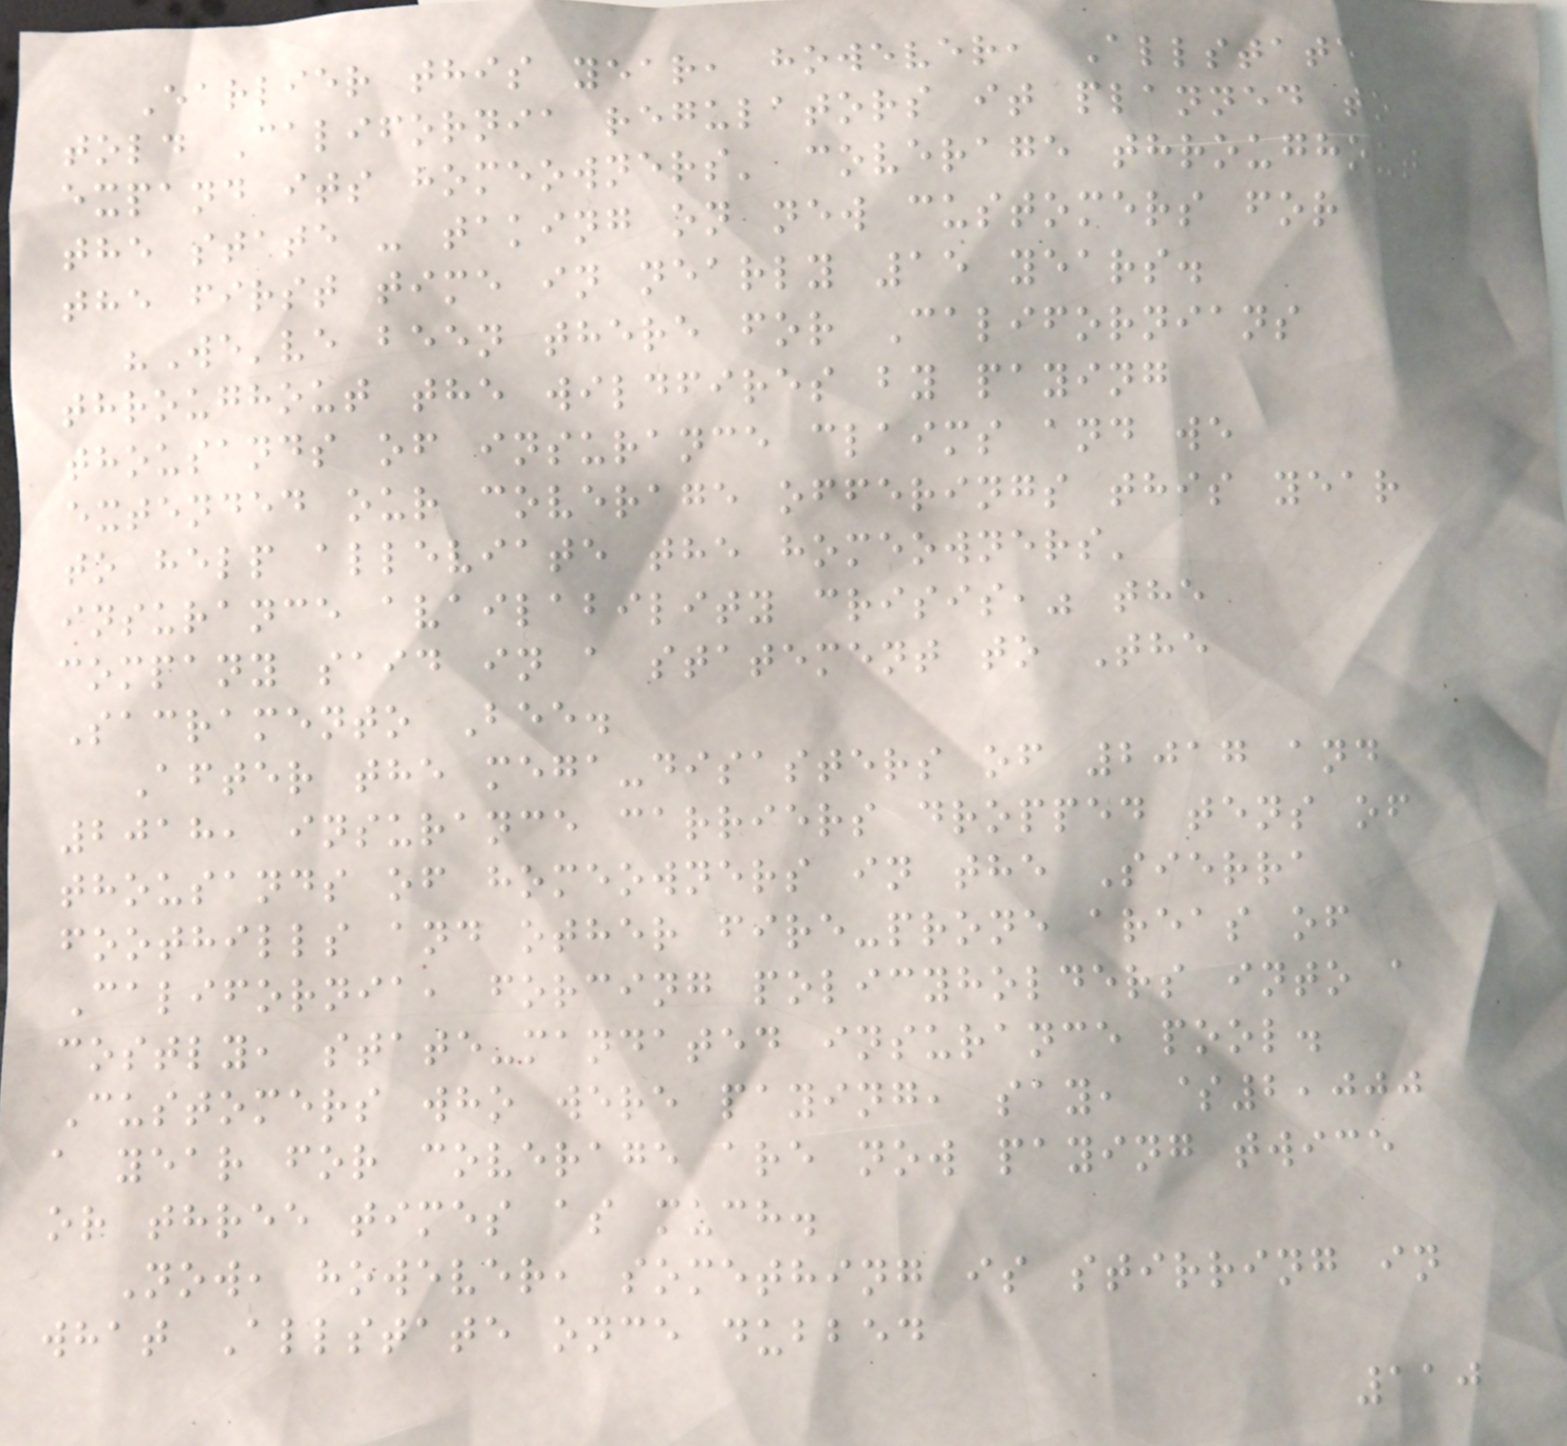Earlier this year, however, Allstate
told California regulators it planned to
expand its homeowners' coverage throughout
the state - taking on new customers for
the first time in nearly 15 years.
"We've been there for Californians
throughout the wildfires by paying
thousands of insurance claims and we
extended our coverage offerings this year
to help alleviate the homeowners'
insurance availability crisis," the
company said in a statement to The
Sacramento Bee.
After the mega-disasters of 2017 and
2018, insurance carriers dropped tens of
thousands of homeowners in the Sierra
foothills and other fire-prone areas of
California, forcing policyholders into a
costly, state-mandated insurance pool.
Customers who were paying, say, $2,000
a year for coverage are now paying twice
or three times as much.
Now, however, something is stirring in
what Allstate once dubbed
110
